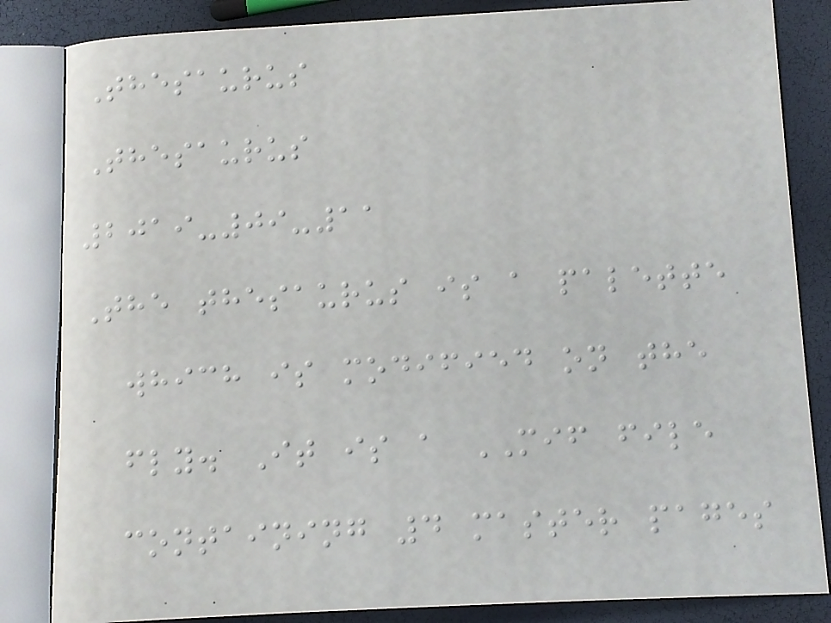Thesaurus
Thesaurus
2019-09-11
The thesaurus is a palette
which is modified on the
fly. It is a MIF file
containing 4 master pages
